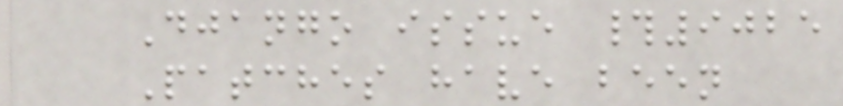Django issue #9025
Patches have been
